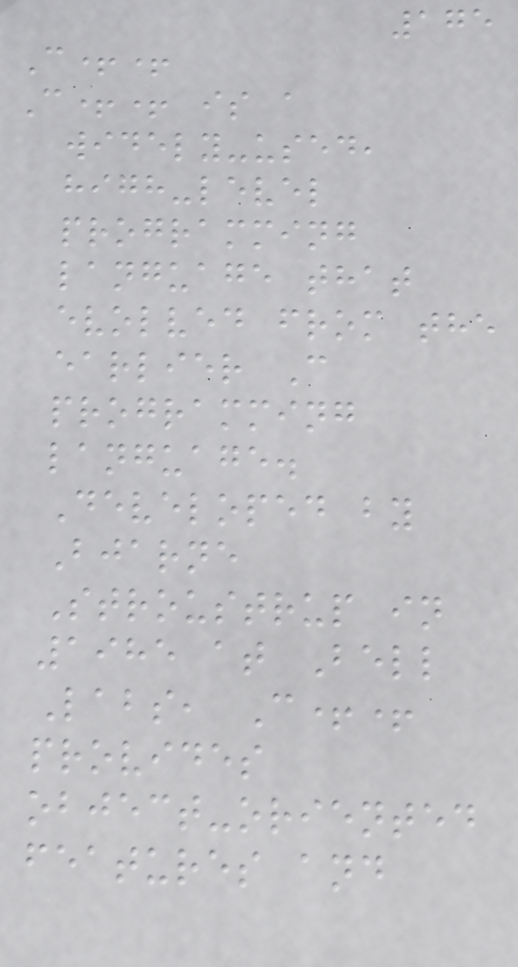175
C++
C++ is a
widely-used,
high-level
programming
language that
evolved from the
earlier C
programming
language.
Developed by
Bjarne
Stroustrup in
1985 at Bell
Labs, C++
provides
object-oriented
features and
